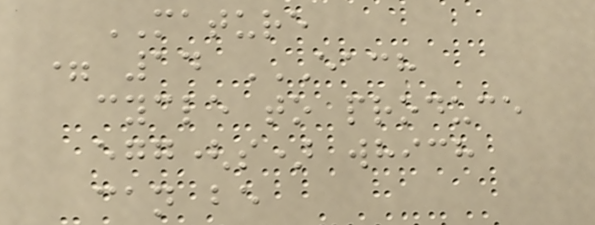MATURE
= 14 EACH
CYCLE TO PRODUCE
EGG(S) WHICH
CAN BE
